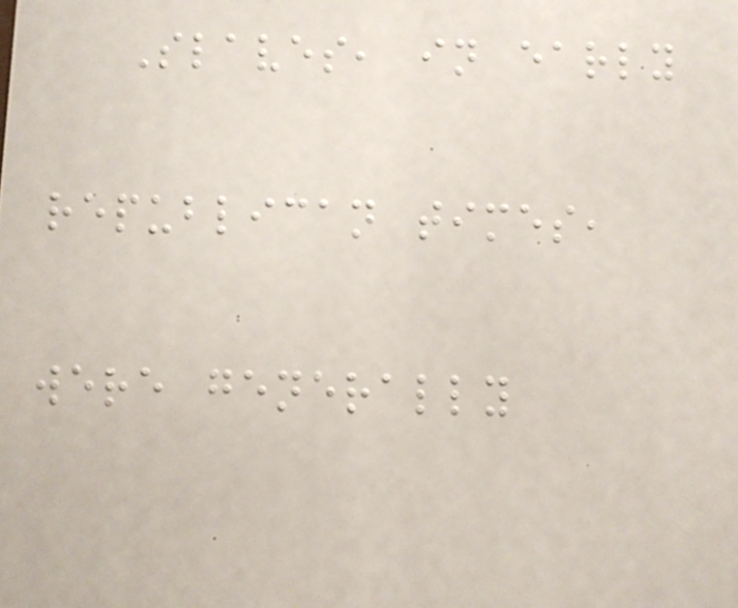Slaves, in early
republican times,
were generally
